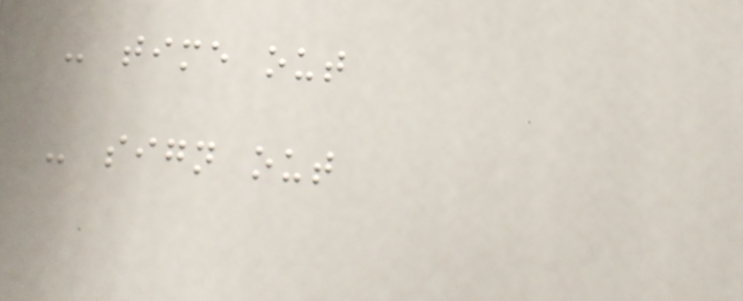- time out
- sign out
